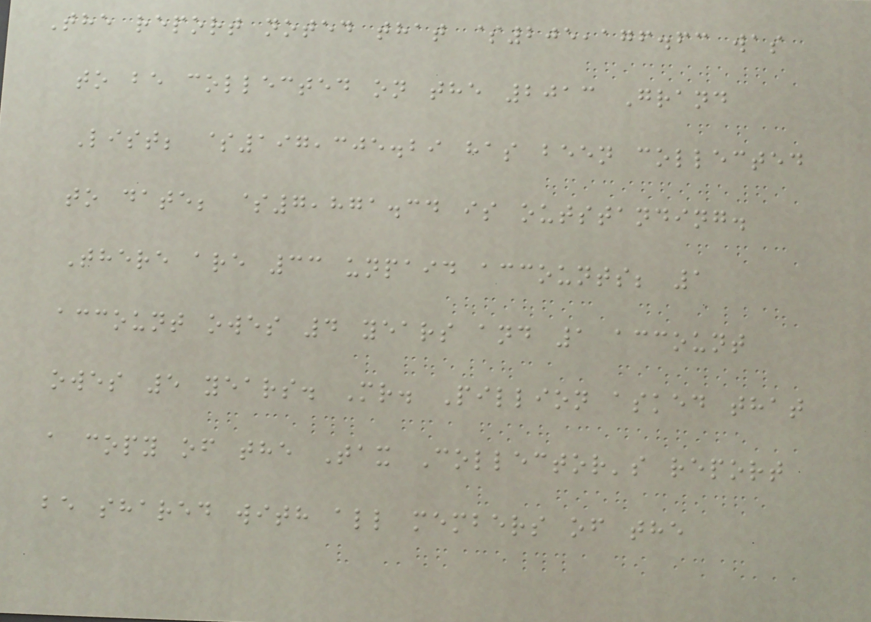The report noted that $205,176.63 was
to be collected on the 2013 Grand
List; $197,305.29 has been collected
to date; $7,871.34 is outstanding.
There are 33 unpaid accounts; 1
account owes 4 years and 1 account
owes 5 years. Mr. Pillion asked that
a copy of the Tax Collector's report
be shared with all members of the
